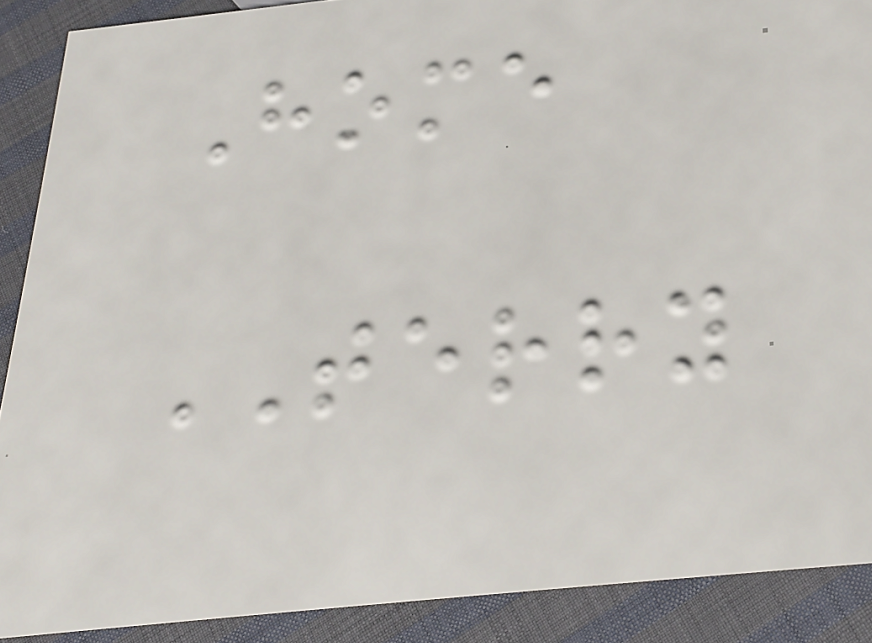Home
TERRY
